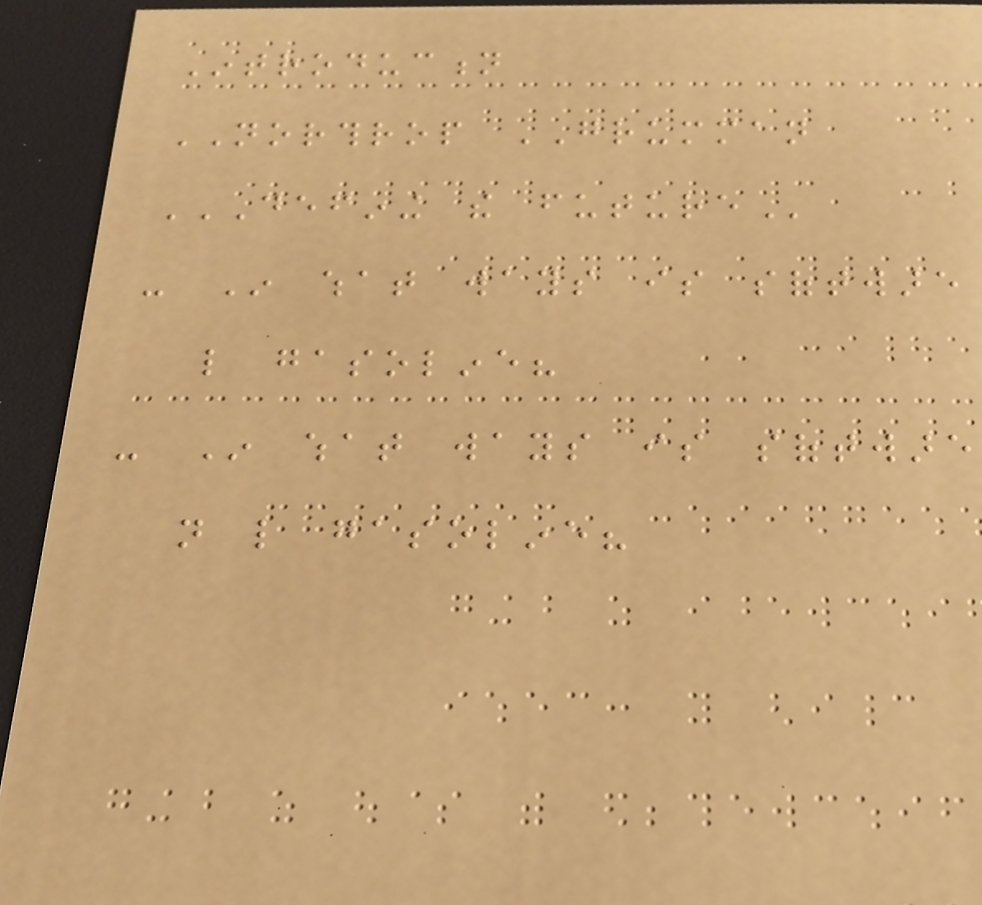Introduction
NORTHROP GRUMMAN
DEFINING THE FUTURE
- In what ways is software
like gasoline?
- In what ways is software
not like gasoline?
